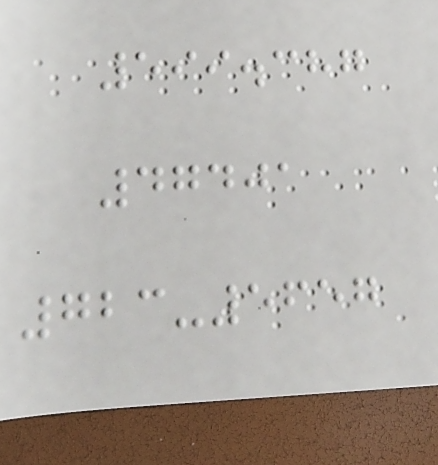599.387
47401
723-5657
